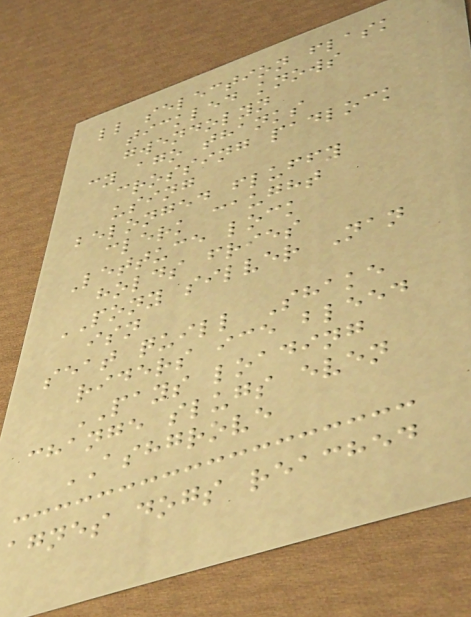ll selection flask
tickled knows
gwendolyn
cy ago thanks
crossing padlock
using
belonged fluffy
clerk caught
Lettuce lock
holds fries
PONY silver Nan
isn
seat quill Shake
riders ice bleed
PAYS loading
change slugs even
ASHGROVE
agnes dogs reached
